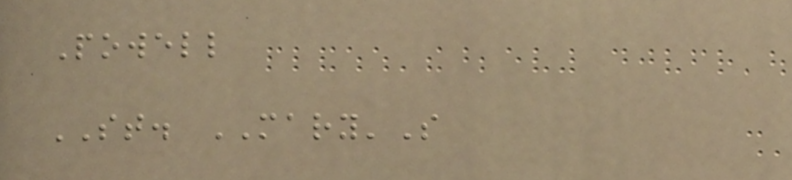Powell
ST. MARY'S
